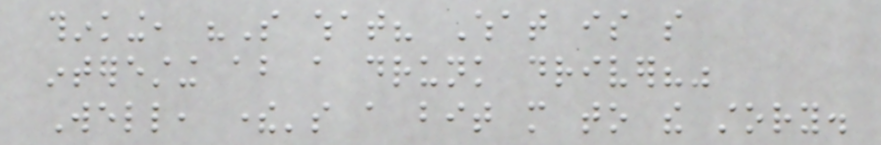thinking, "So what? What is so
interesting about a drunk driver?"
Well, there's a bit more to the story.
